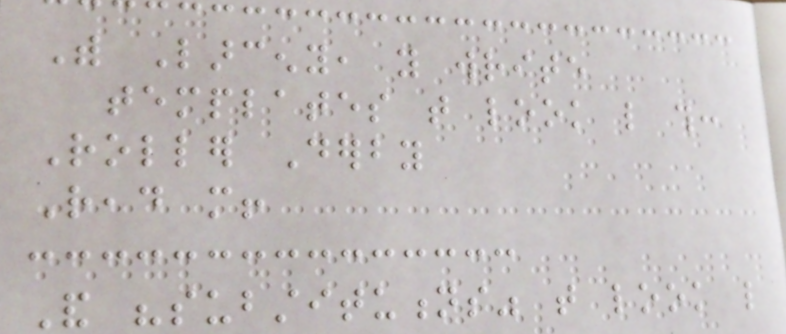With Larceny, you write
templates that look like this:
Roller Derby
Read more!
And "substitutions" that look like
